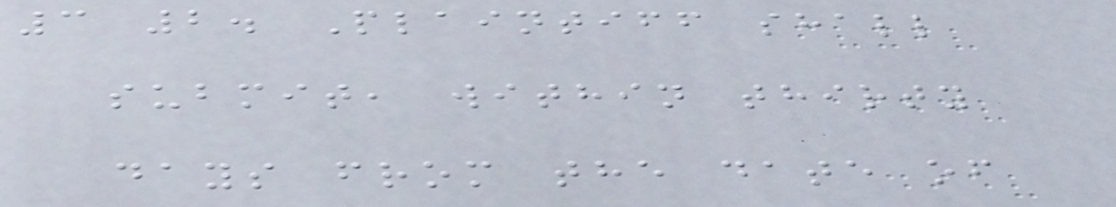3 2. Plaintiff shall
submit, within thirty
days from the date of
